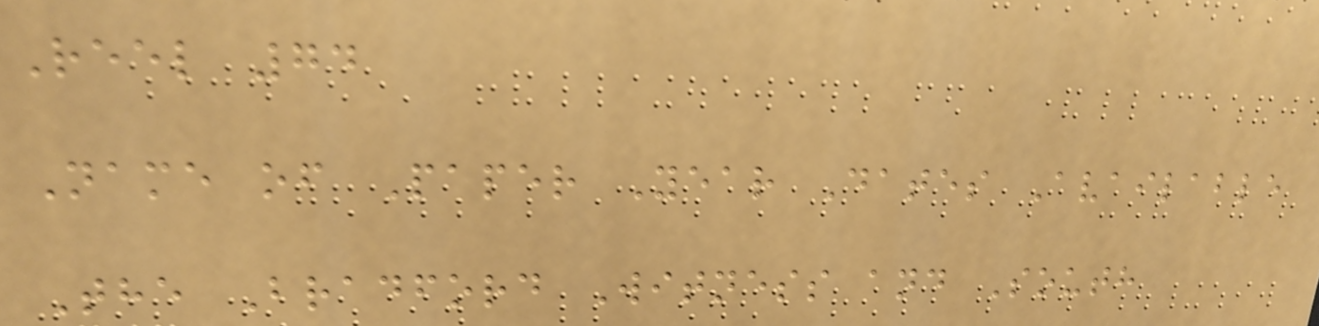Reel 74
Name of Paper Year Dates Available
The Bradford Witness and South
